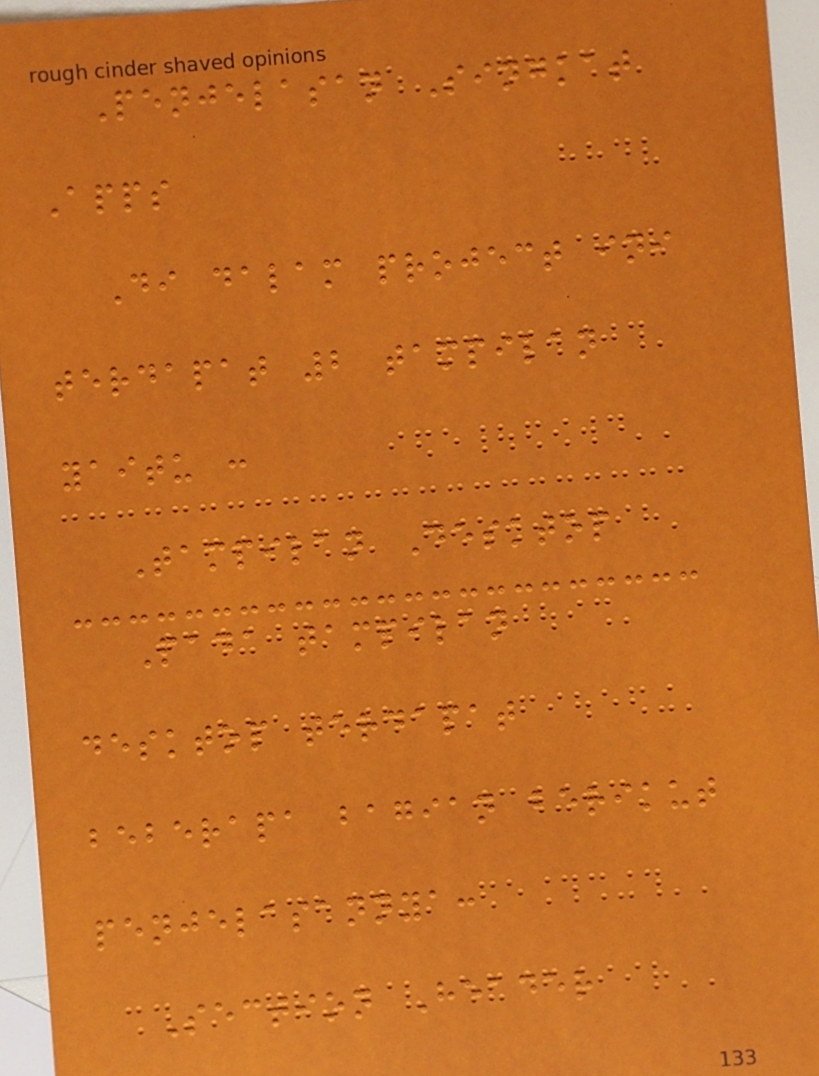Penjelasan Singkat
Apps
Di dalam project ini
terdapat 2 tampilan
yaitu :
Tampilan Desktop
Pada tampilan
desktop terdapat
beberapa bagian berikut
penjelasannya:
Section Header
